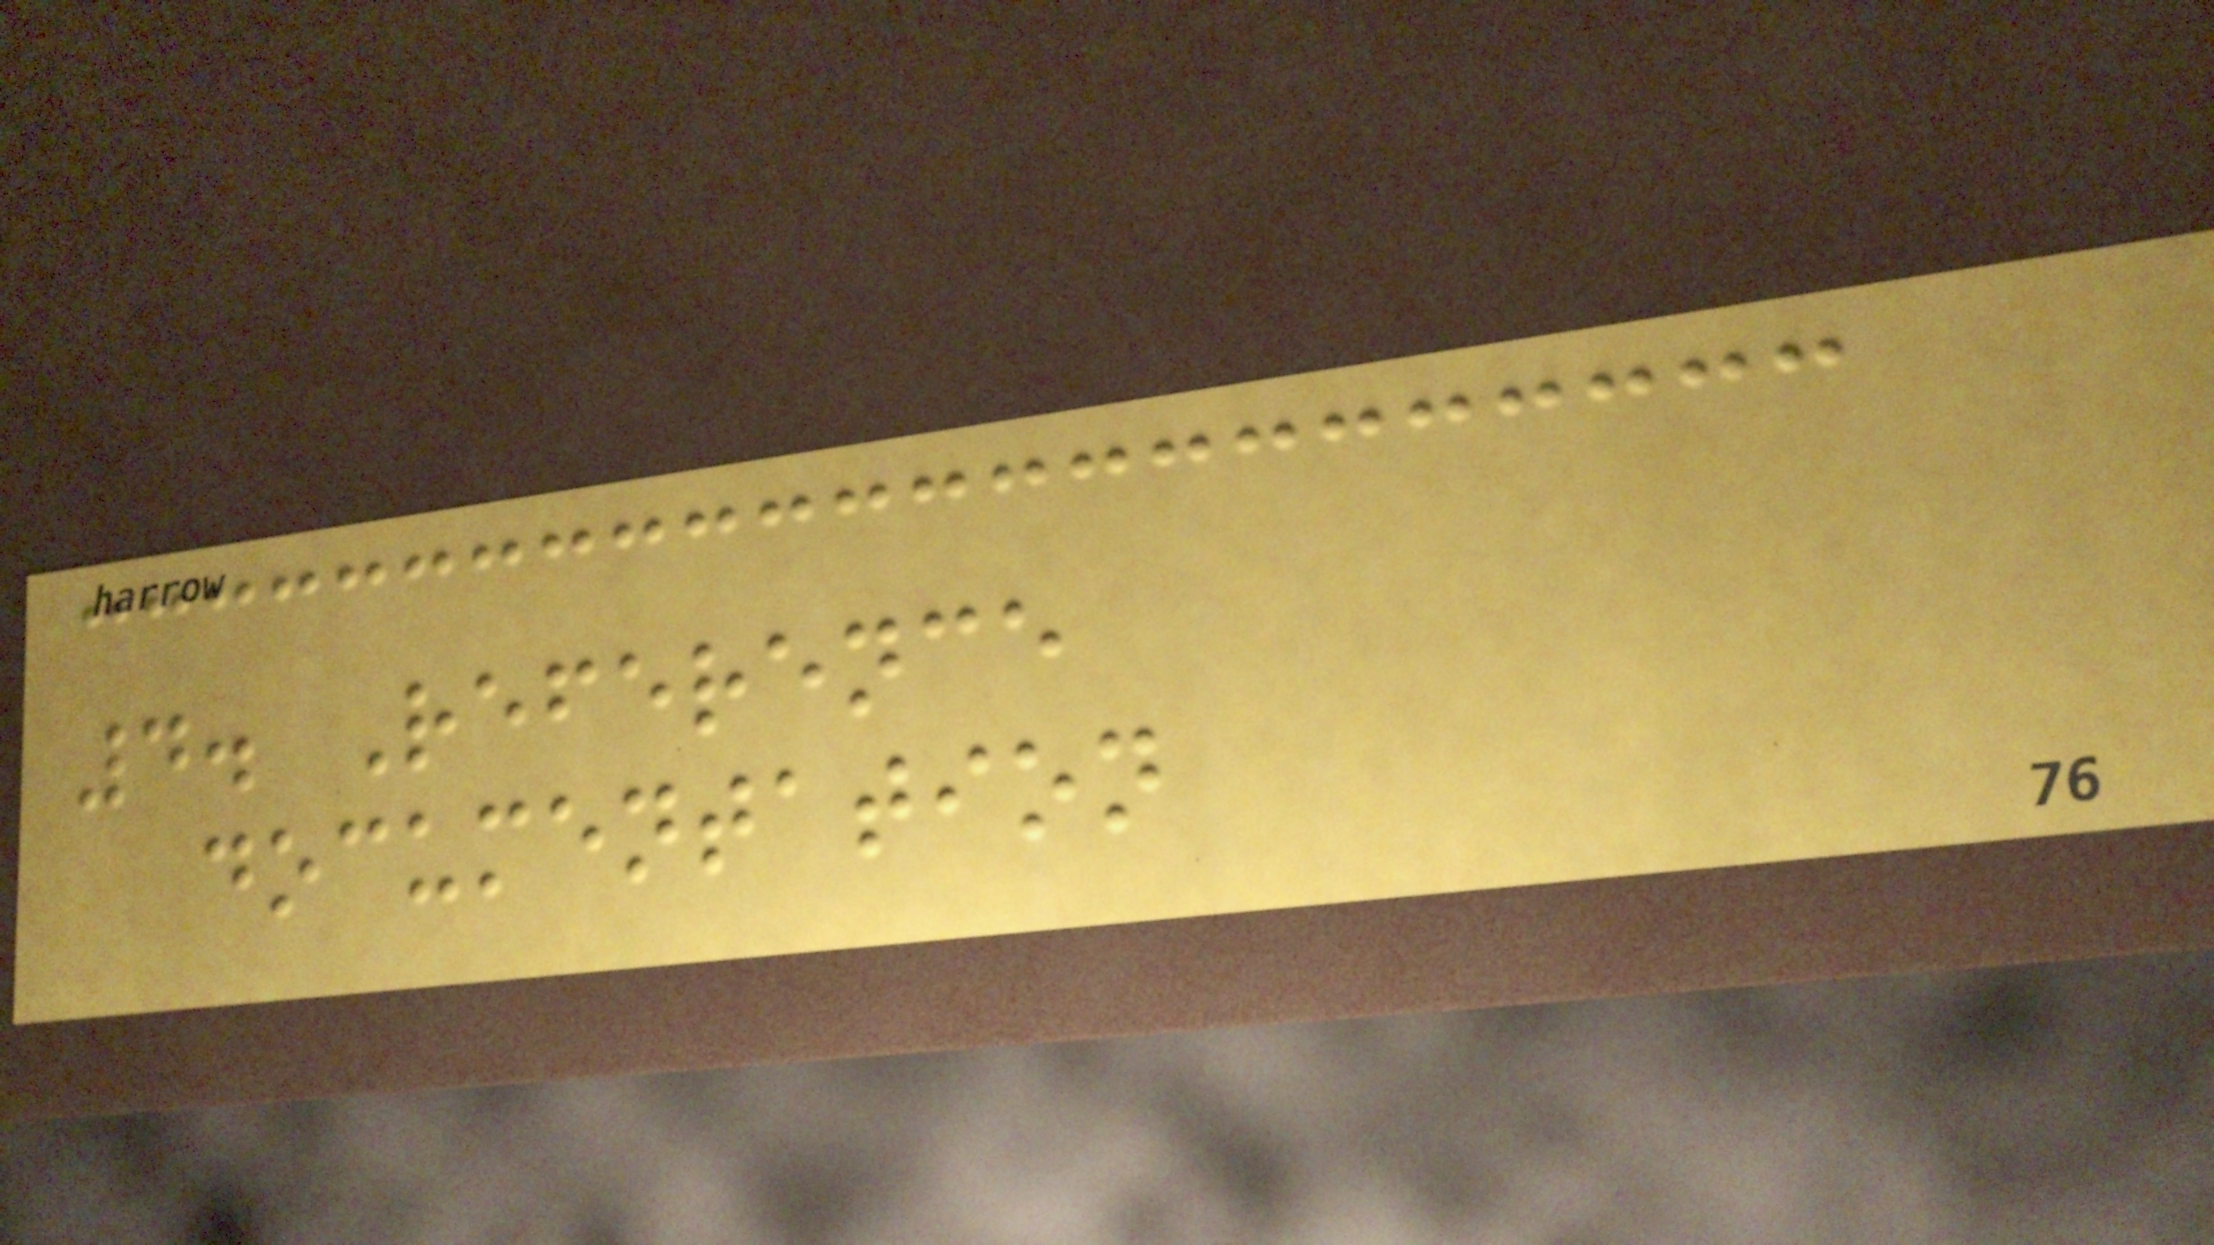4. Reference
documentation
